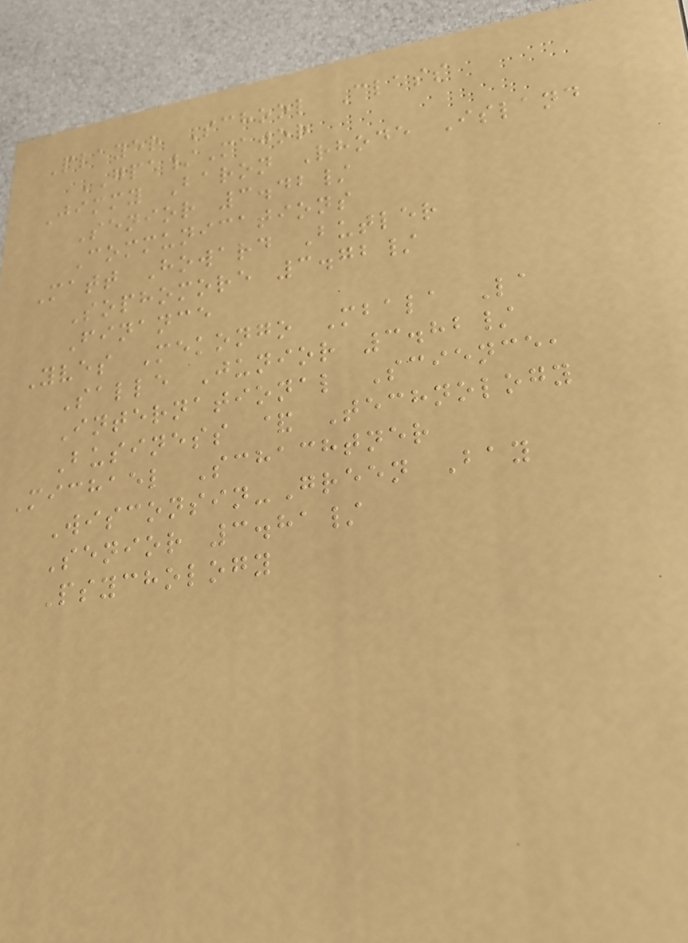Player School Class
GPA/Major
Jimmy Baron Rhode Island
Senior 3.42/
Communications
Matt Howard Butler
Sophomore 3.72/
Finance
Yves Mekongo Mbala La
Salle Junior 3.82/
International Science,
Business & Technology
Michael Schachtner
Wisconsin-Green Bay
Senior 3.81/
Psychology
